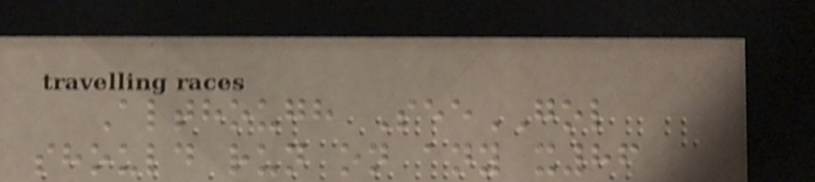Although SeeGOL
should run on any x86
